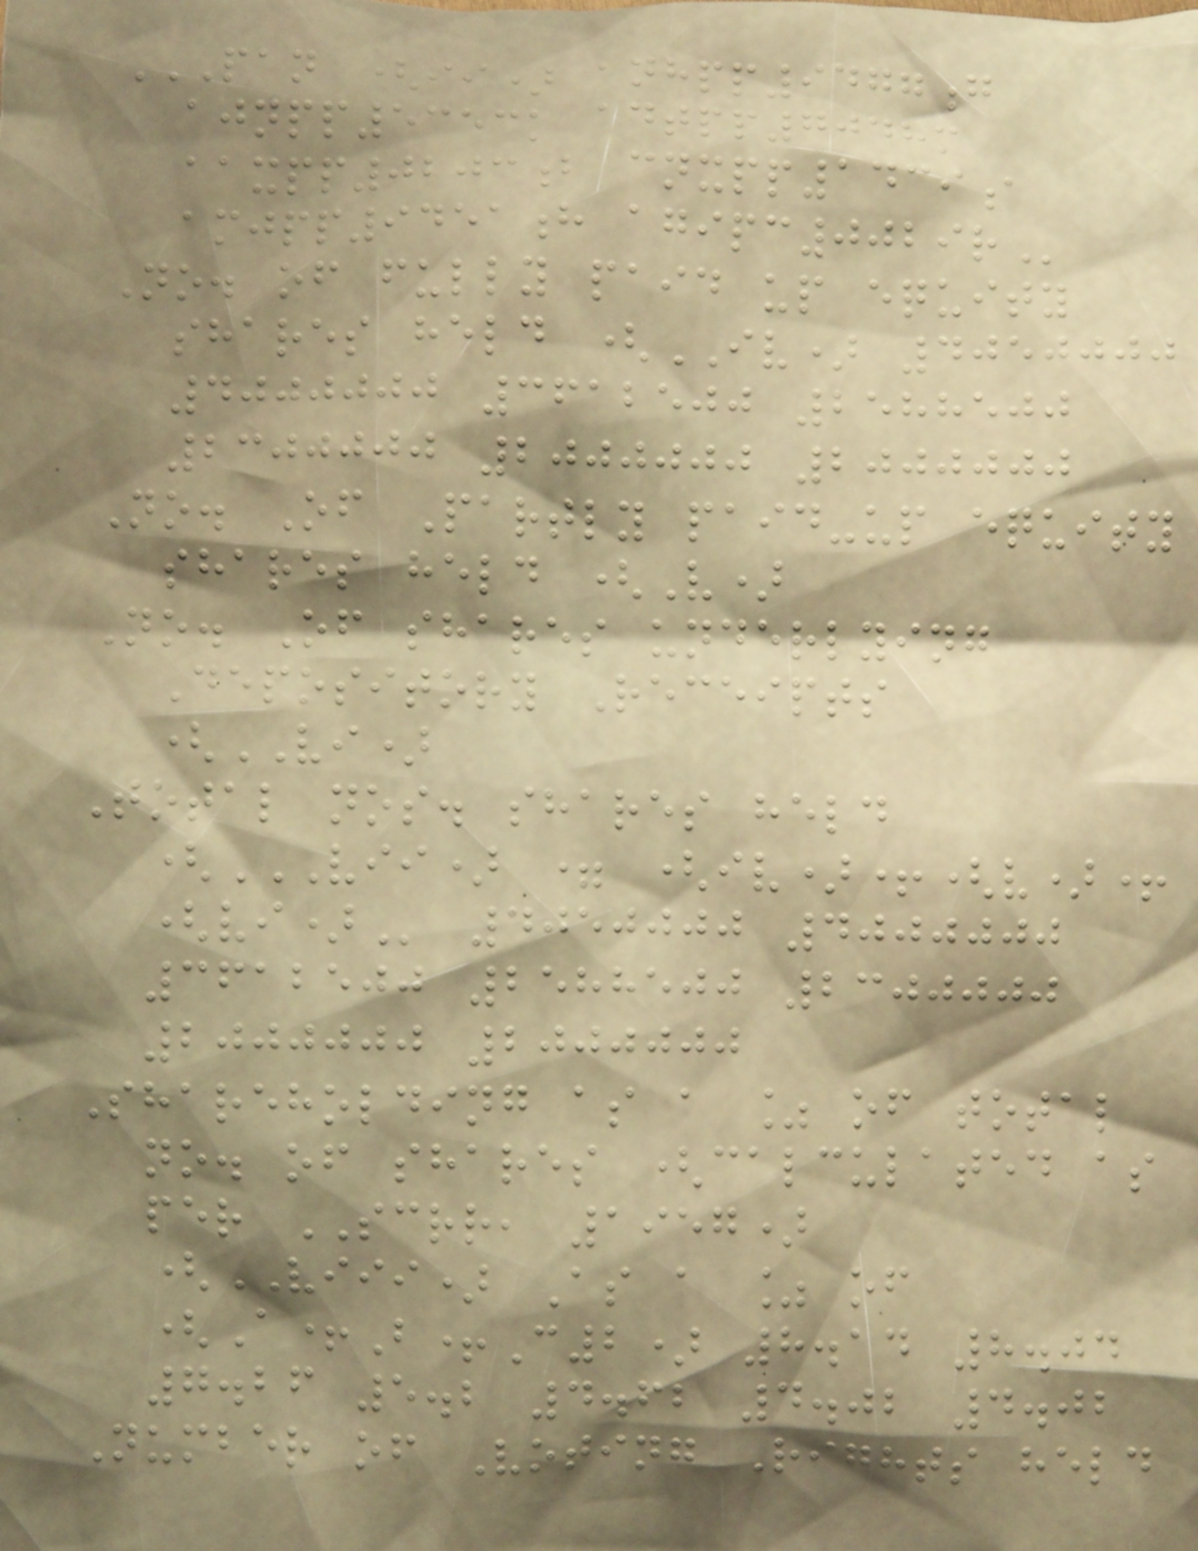PAN (II) ANHPP9477G
AJNPP5353K ADTPP7048M
AAXPP0203B CNXPP1439A
AMJPP9451H AGIPC0029R
No. of fully paid up equity
shares held (IV) 4050000
4000000 3612500 2588500
2300000 2000000 2000000
No. Of Partly paid-up equity
shares held (V)
No. Of shares underlying
Depository Receipts
(VI)
Total nos. shares held
(VII) = (IV)+(V)+
(VI) 4050000 4000000
3612500 2588500 2300000
2000000 2000000
Shareholding as a % of total
no. of shares (calculated as
per SCRR, 1957)
(VIII) As a % of
(A+B+C2) 8.14 8.04
7.26 5.2 4.62 4.02 4.02
Number of Voting Rights held
